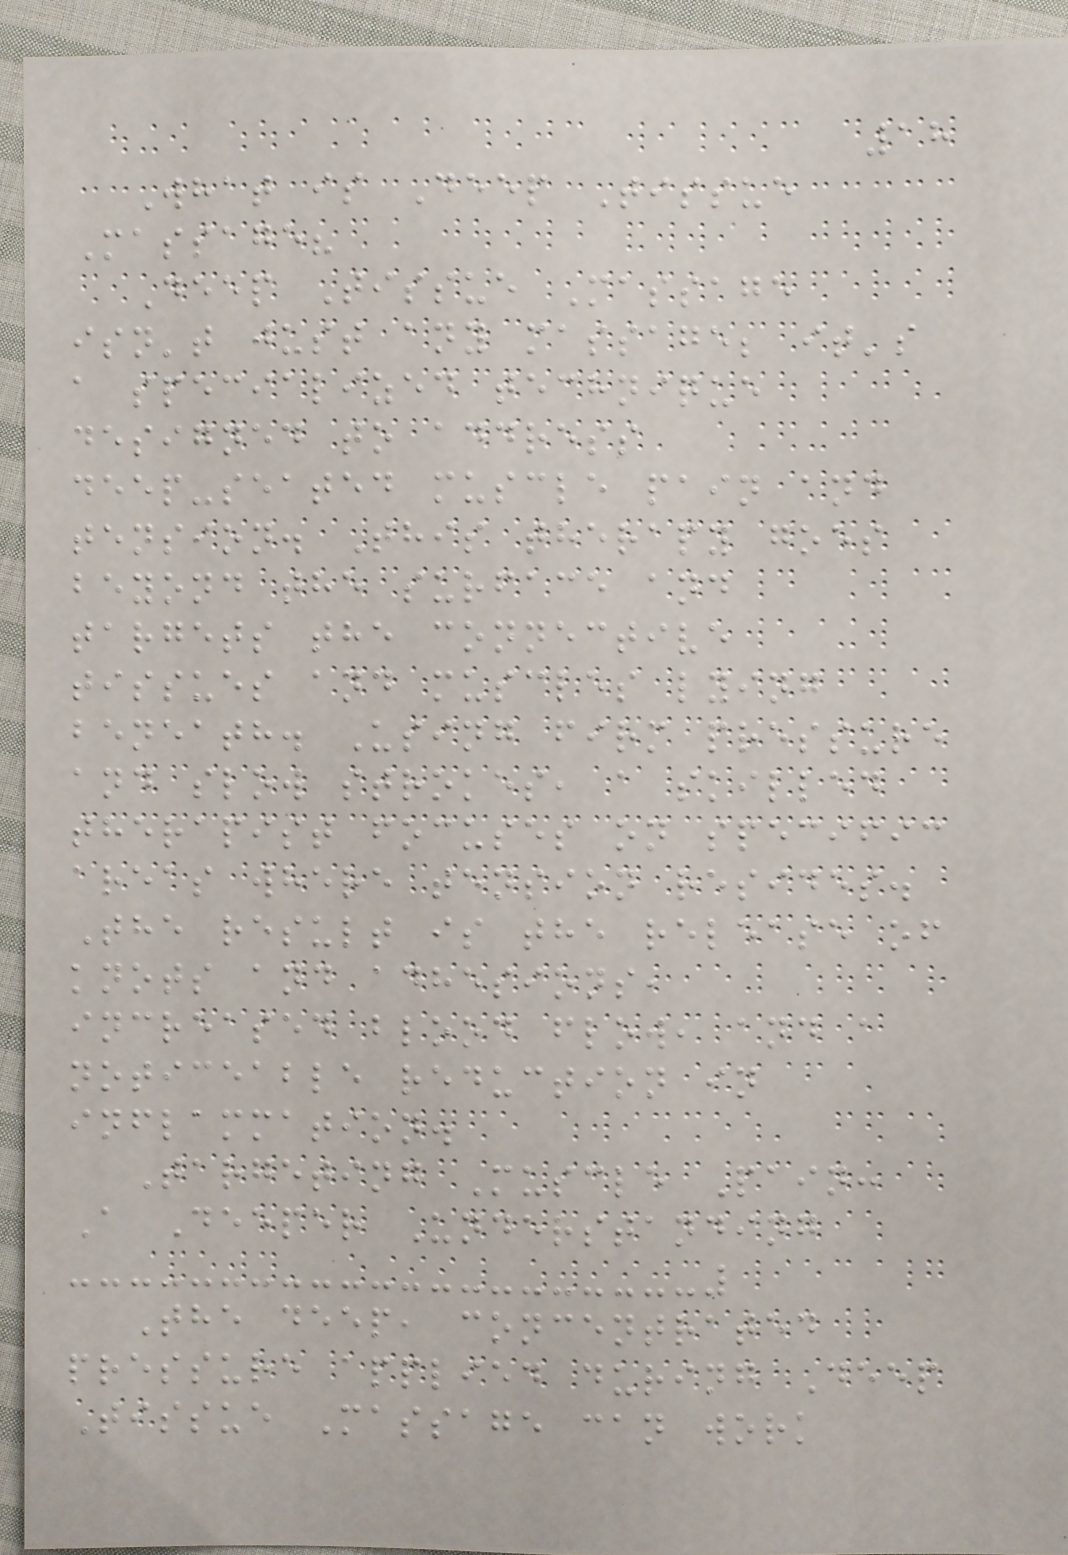18
What is Deep Tissue
Massage?
Deep Tissue Massage
isn't just any massage; it's
a specialized technique
designed to address
deep-seated muscle pain and
tension. This therapy goes
beyond the surface and
targets the connective
tissues and muscles lying
beneath. Using firm pressure
and slow strokes, a skilled
therapist focuses on specific
areas where tension resides.
The result is the release of
knots and adhesions,
increased blood flow, and a
noticeable reduction in
inflammation.
Targeting Muscle Pain:
A Deeper Understanding
The deep, concentrated
pressure applied during Deep
Tissue Massage can work
